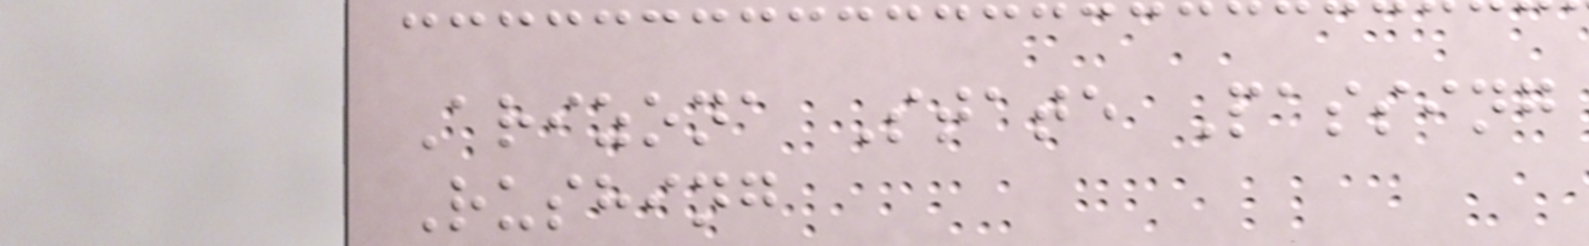Arizona State Passing
Rushing
